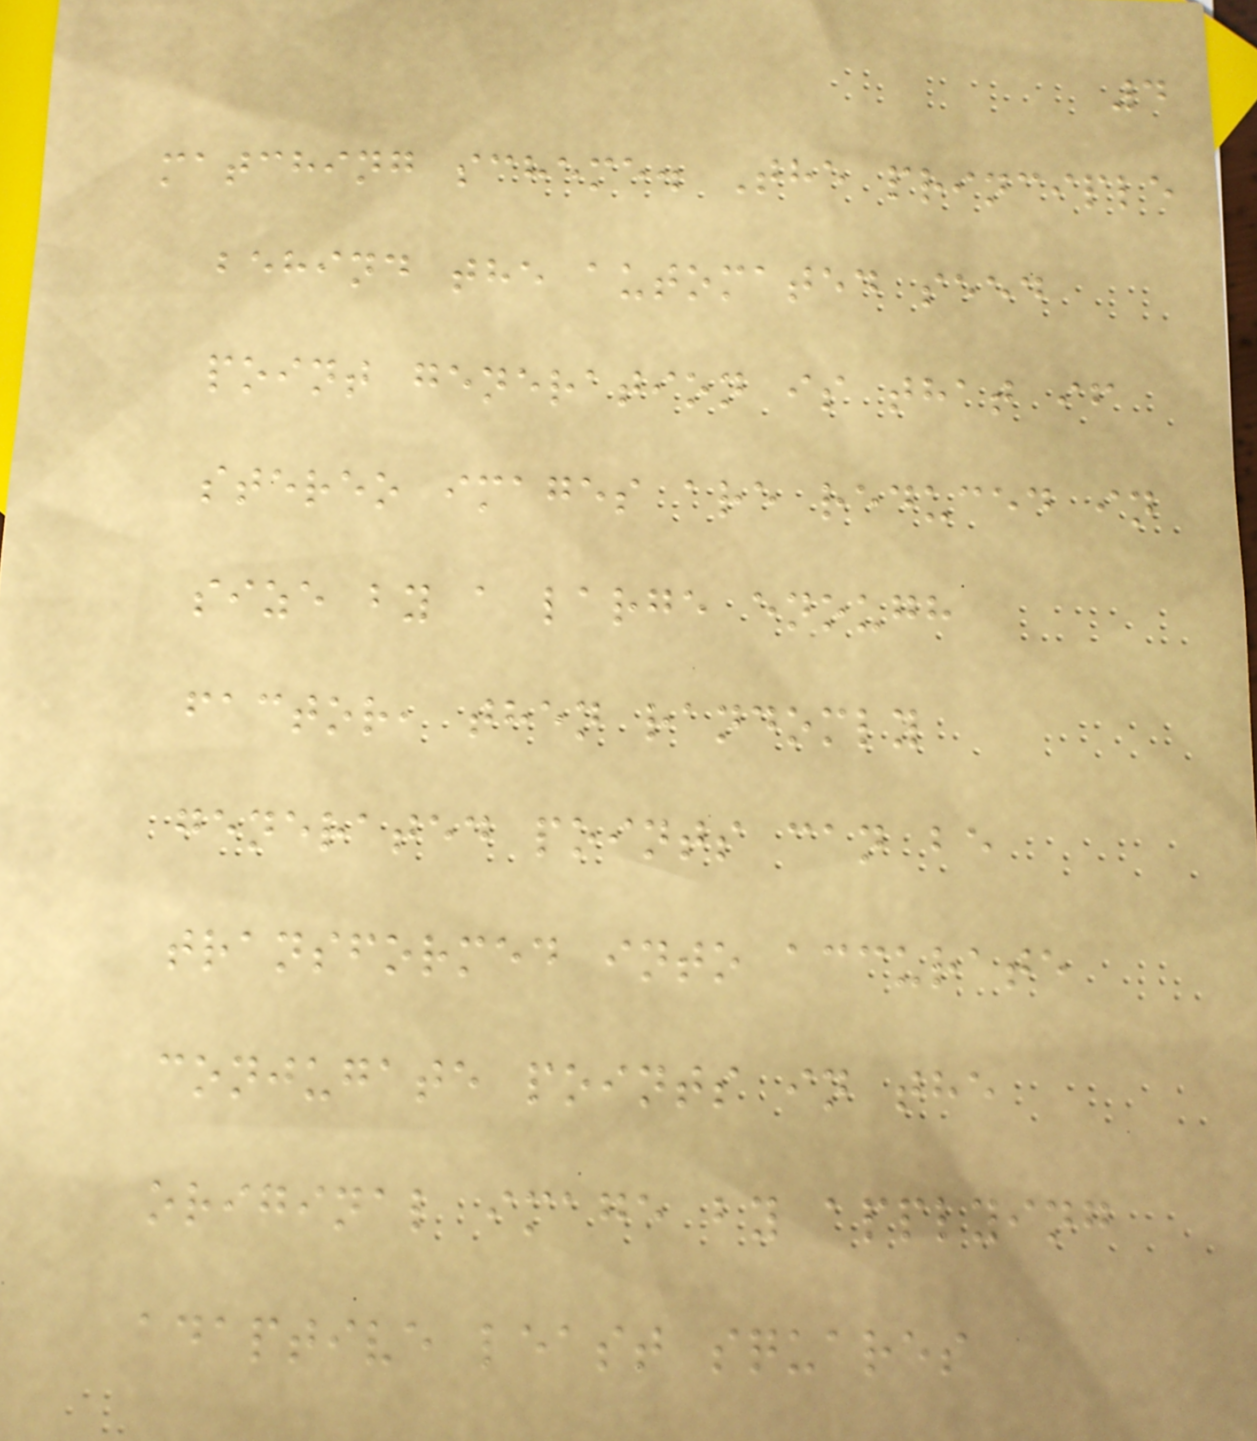4
matching scheme. The principle
behind the automated seed
point generation is that if
stereo images are reduced in
size by a large enough
factor, then randomly
generated points can be
transformed into accurate
conjugate points in the
original image by applying
adaptive least squares
